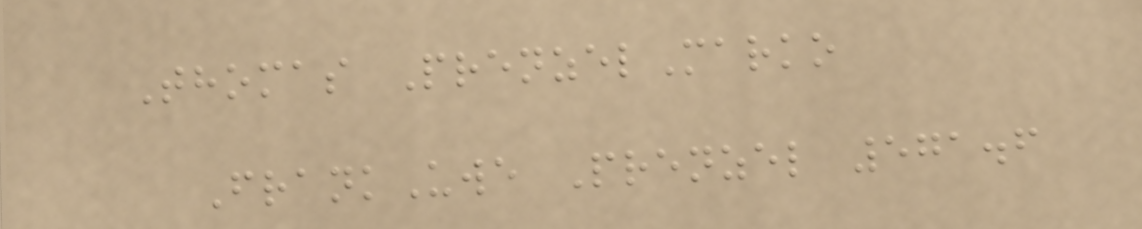Thomas PrenzelMarko
FrankUwe Prenzel 571.6
